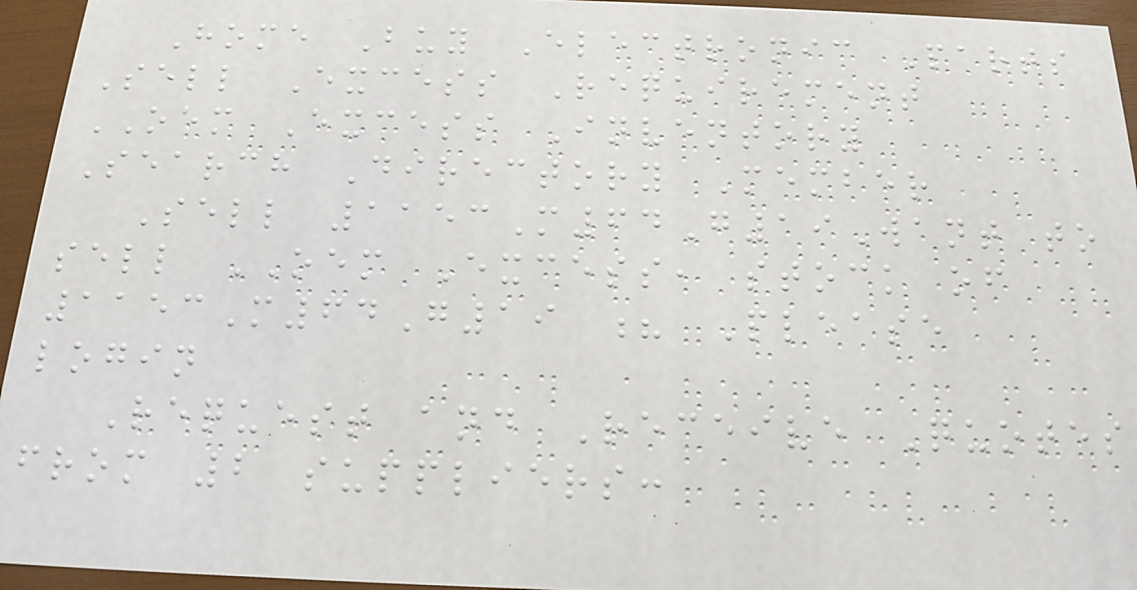Home Buy Electronic Parts
Sell Excess Requirement
OEM Excess Inventory
Search Directory Member
Sell 1153M64G19Want to
sell OEM Excess, stock of
1153M64G19 ? Please
login
Request and Receive Quotes
from 2 suppliers:
